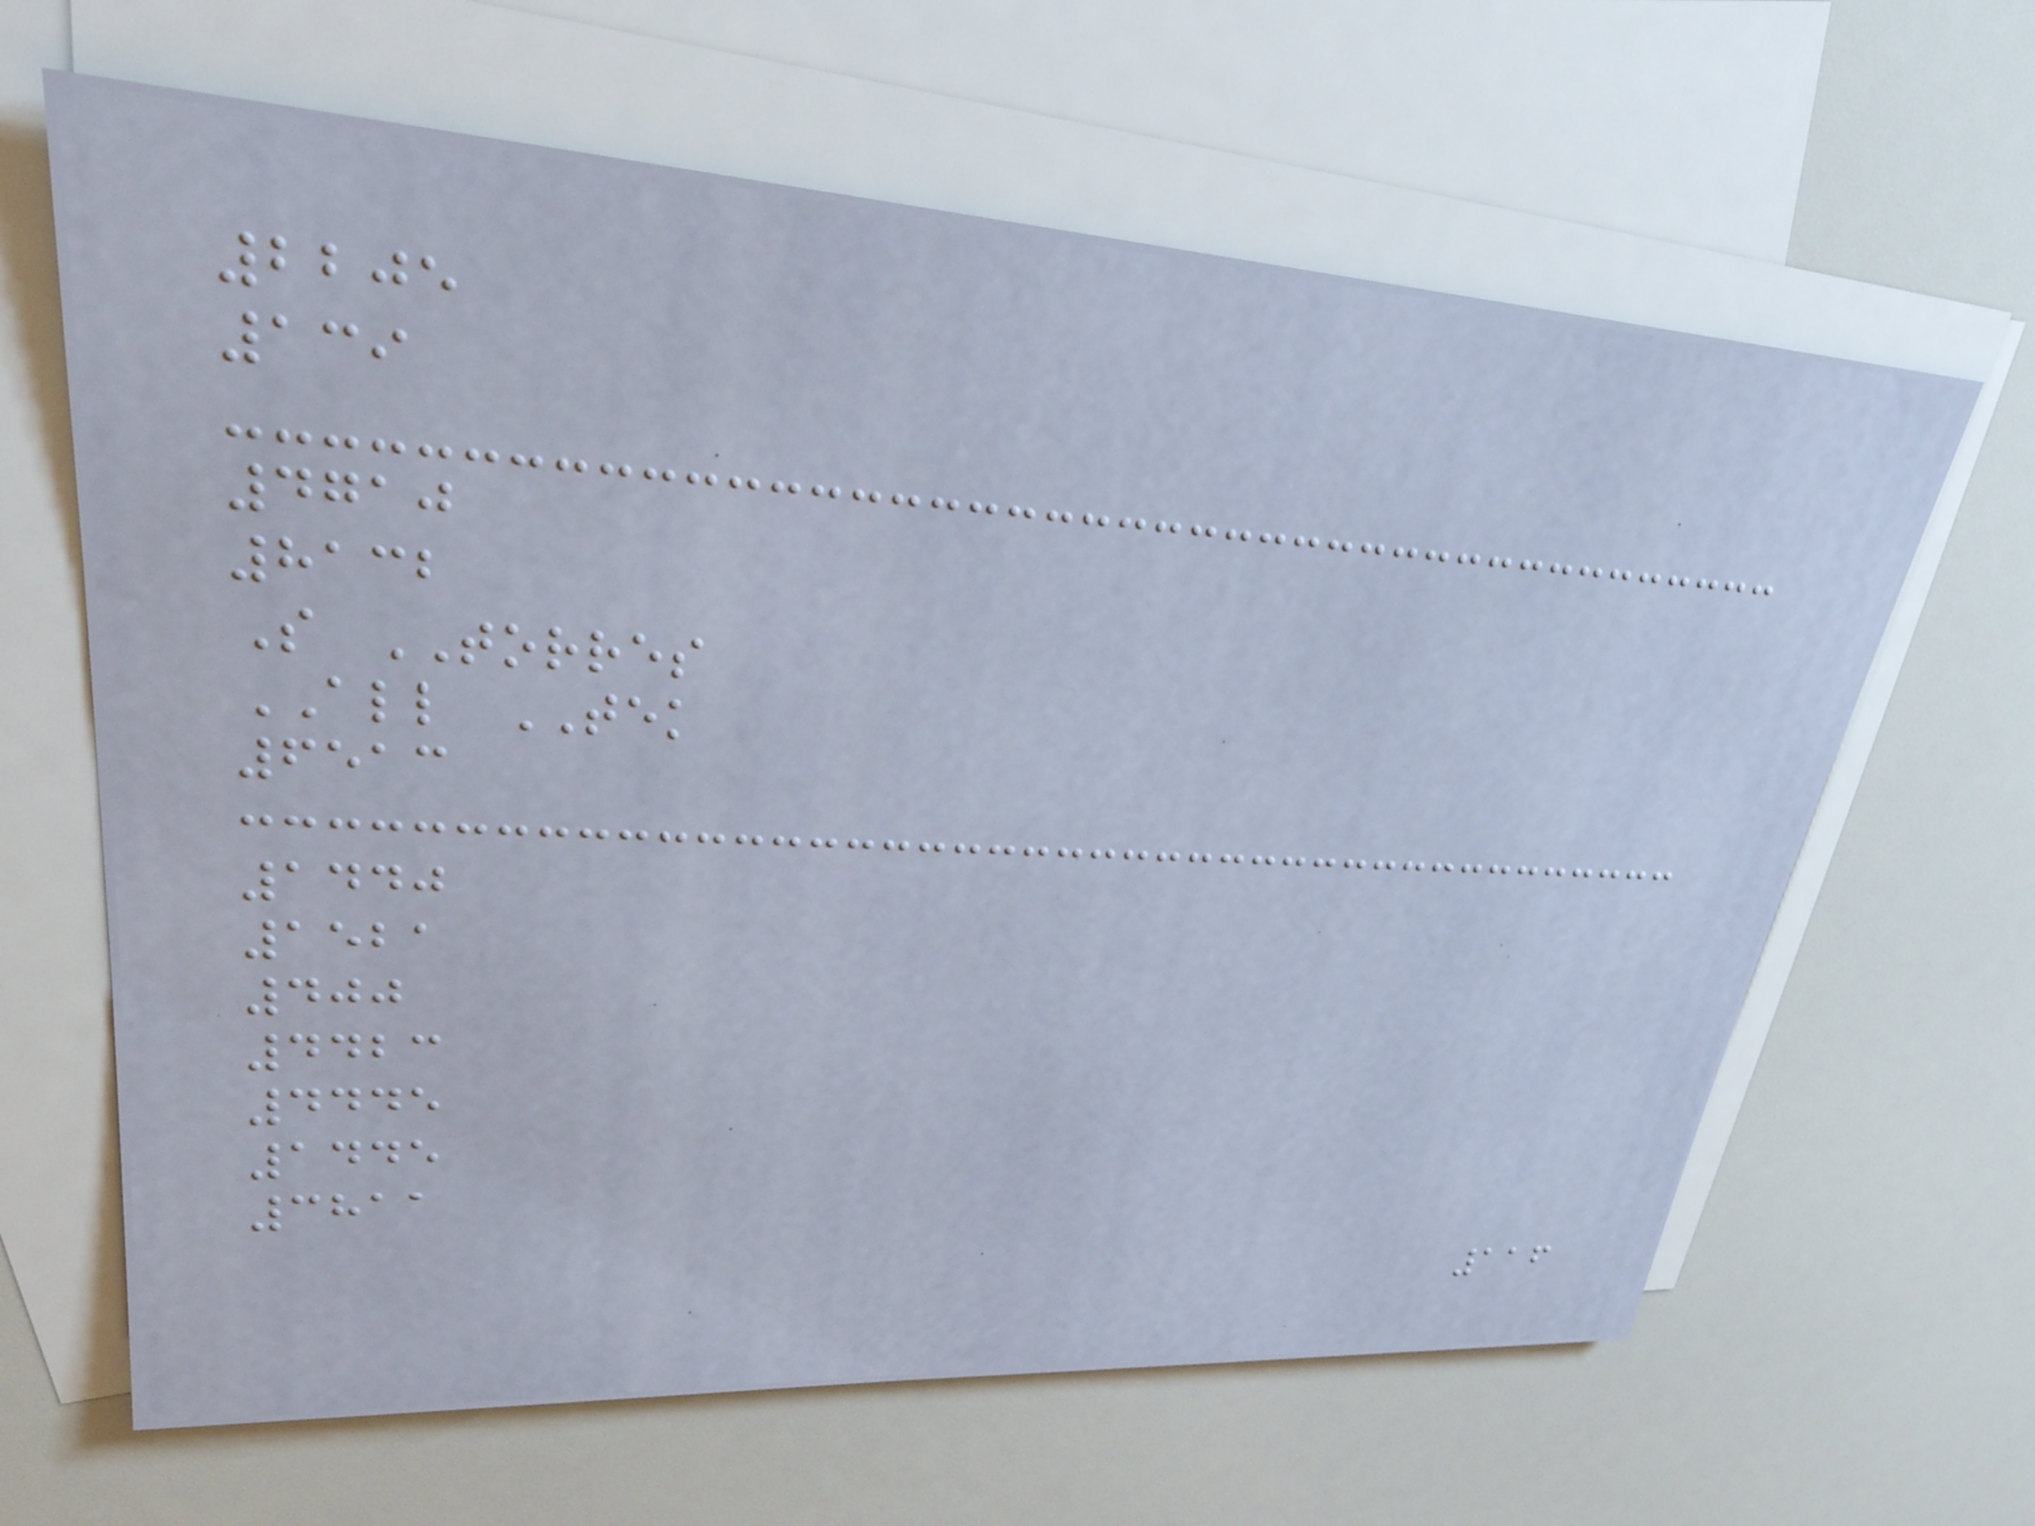2205
139
4710
8132
S TORRES
ALL TEK
6513
1440
1521
400
4423
4445
1445
3811
116
